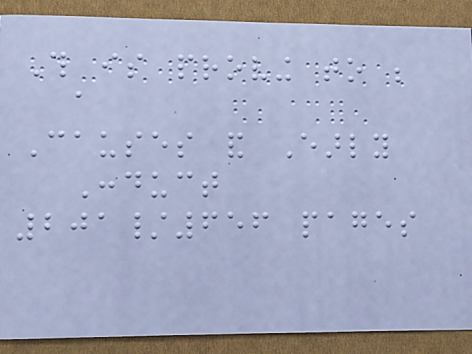This is proving to be
a
Causes and Early
Conduct
201/656 pages
